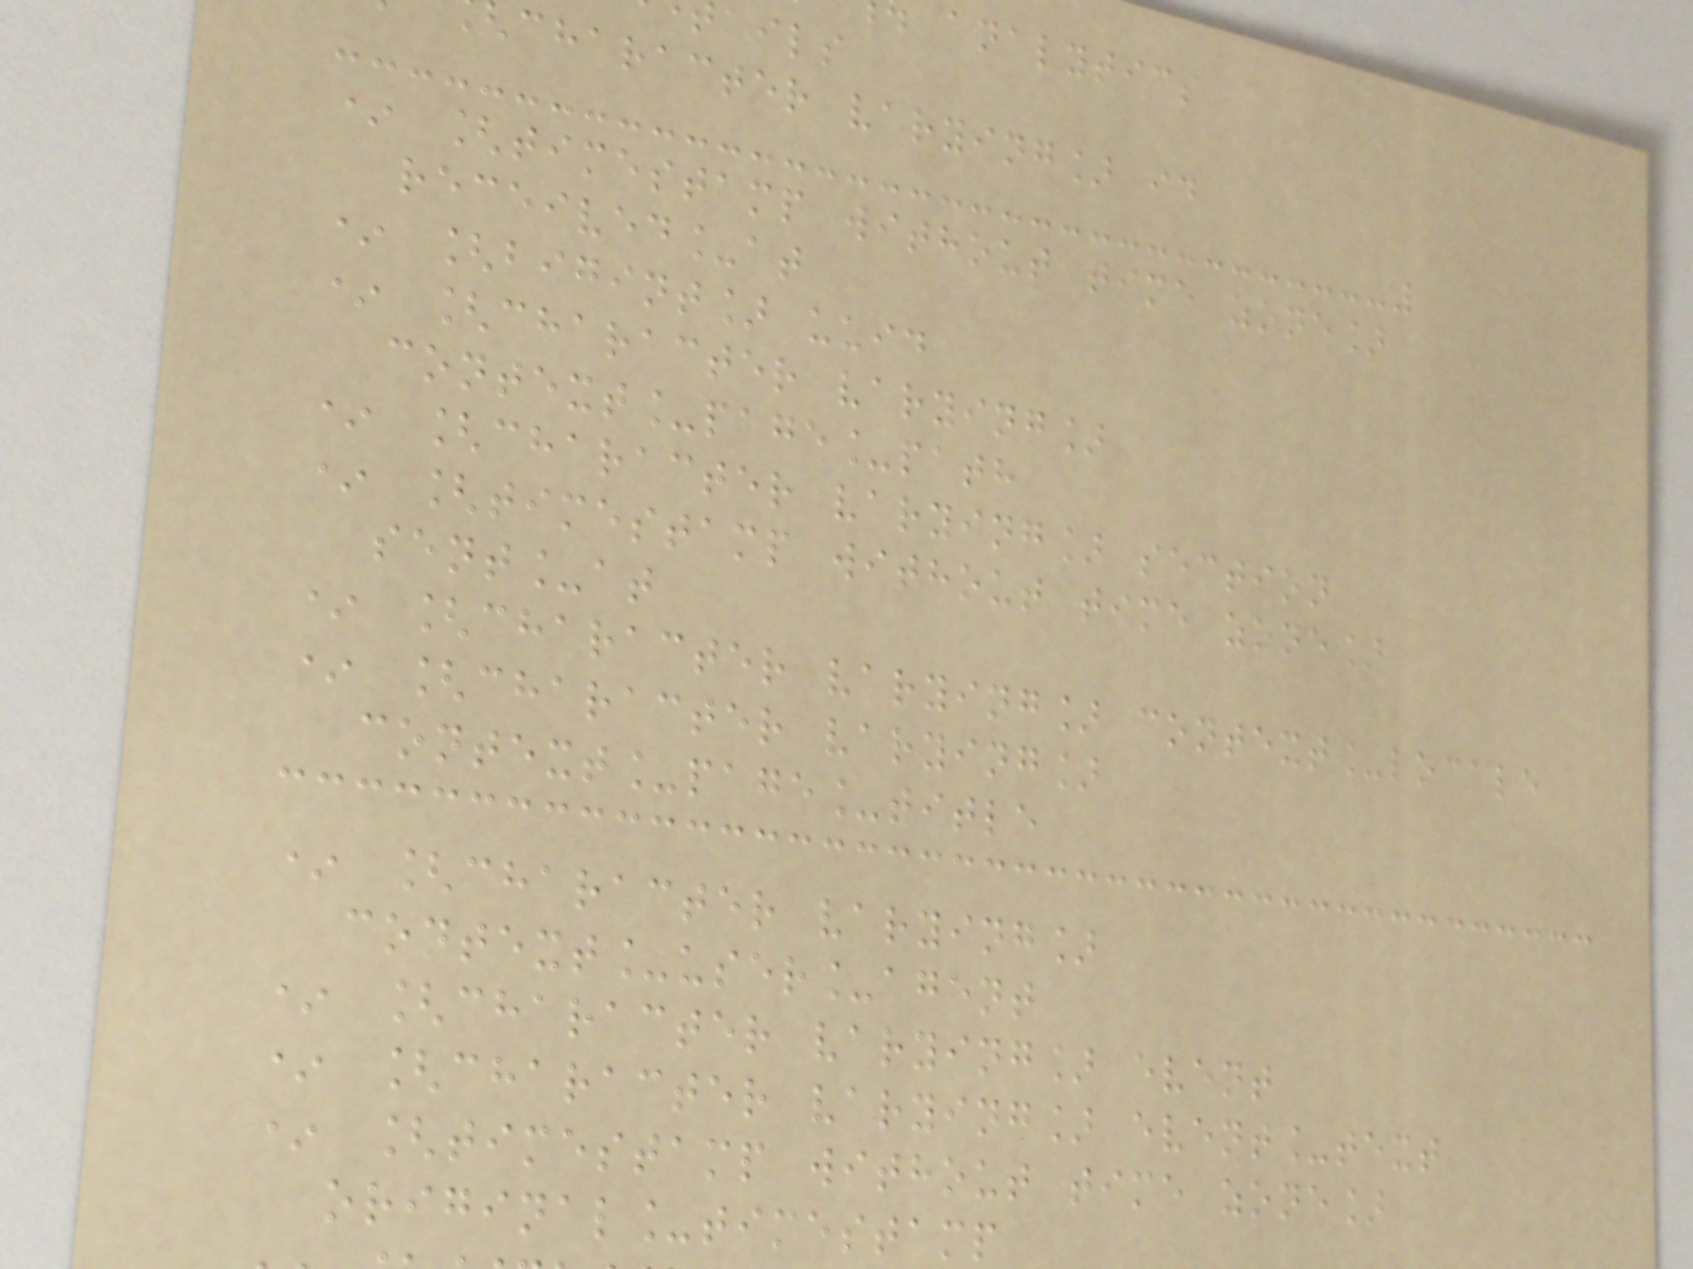analytics
ails
character varying] id
* [timestamp without time zone]
received_at
* [bigint] uuid
* [character varying]
context_page_path
* [character varying] section
* [timestamp without time zone]
sent_at
* [character varying] context_locale
* [character varying]
context_page_title
* [character varying]
context_user_agent
* [character varying] event
* [character varying] event_text
* [timestamp without time zone]
original_timestamp
